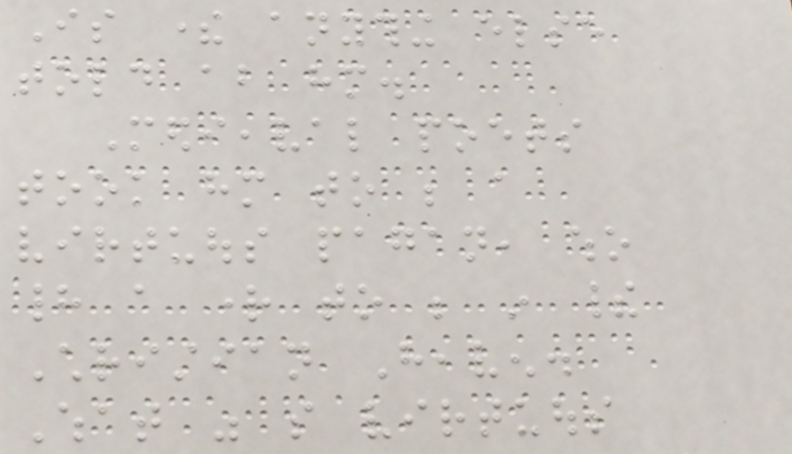Is there anything else
told about him.
Medieaval poets
took him to be a
virtuous pagan, who
had a right to be in their
Christian Heaven.
What was so virtuous
